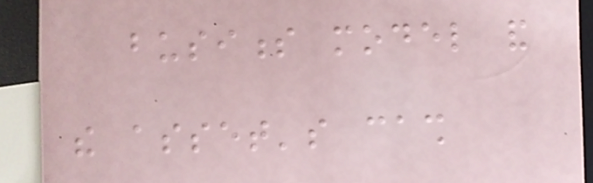business model and
the asset's cash
